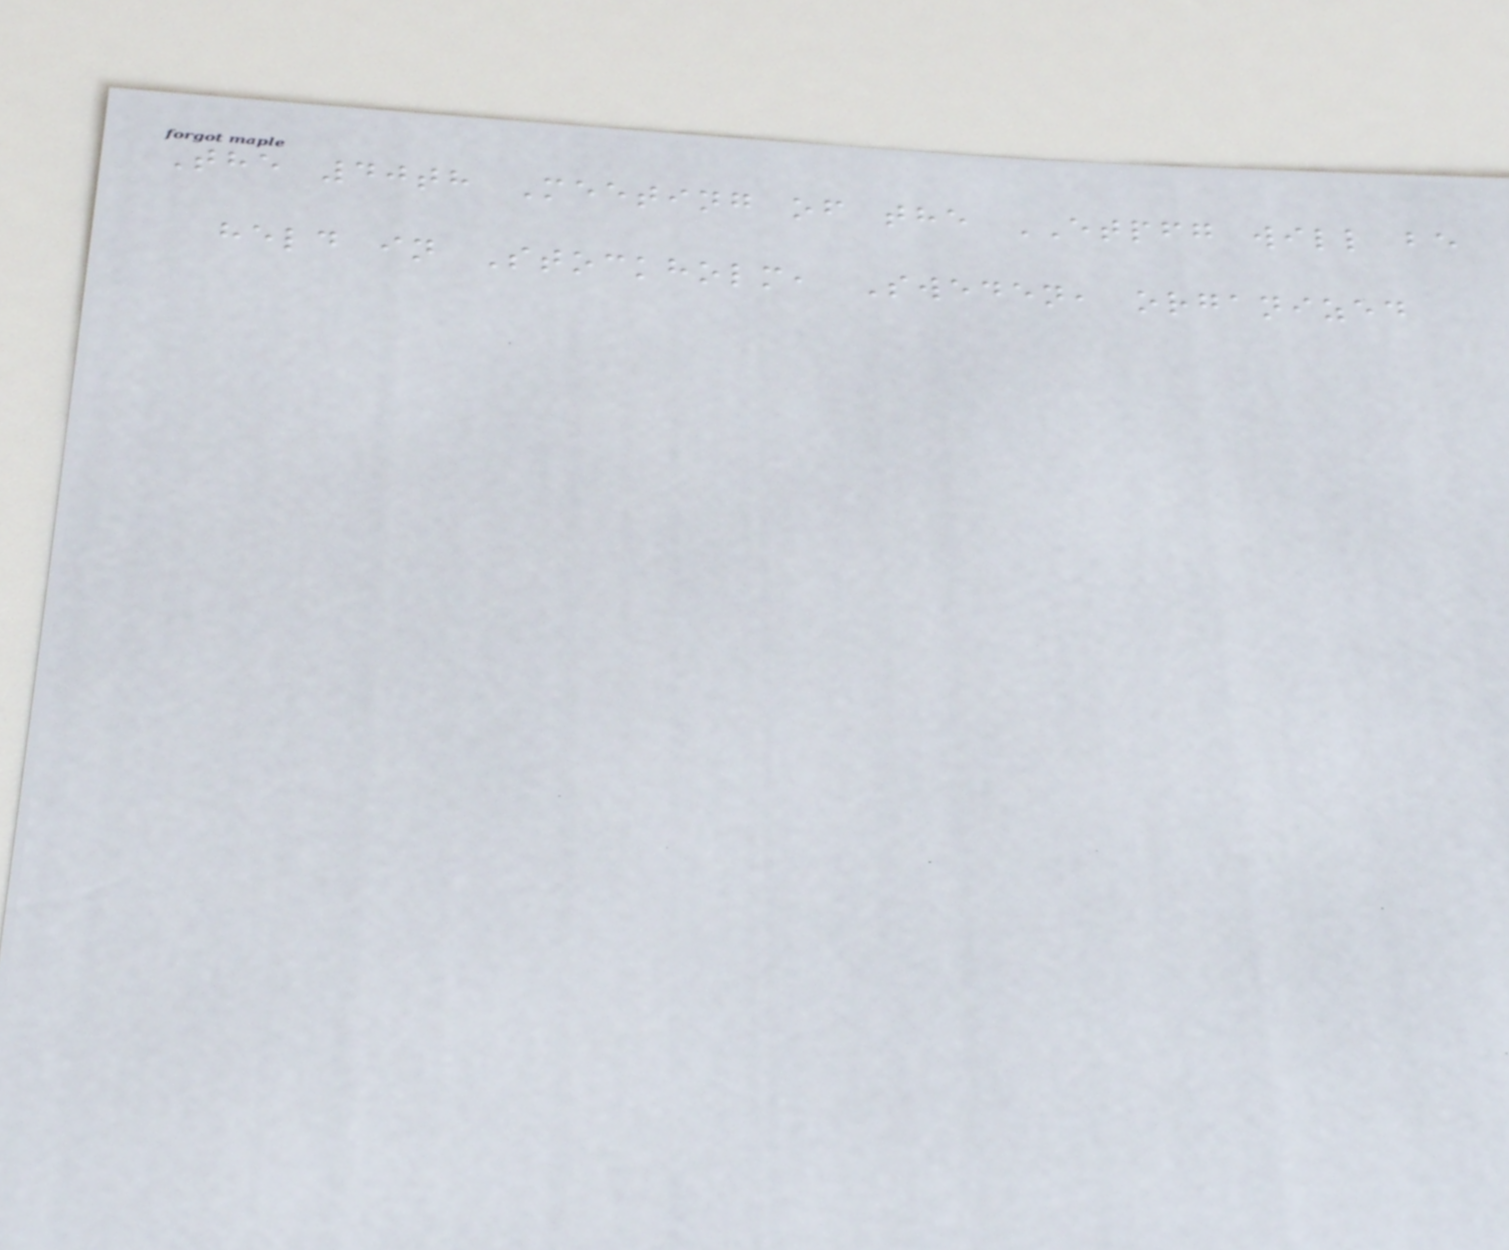The 40th Meeting of the ETPFG will be
held in Stockholm, Sweden, organized
